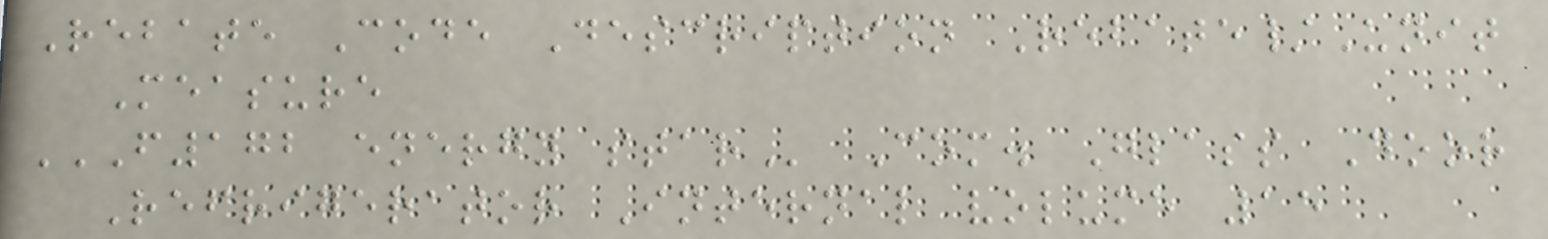Rebate Code Description Rebate/Unit
Measure
F172 ENERGY STAR Com. Glass Door
Refrigerator Internal volume 15
